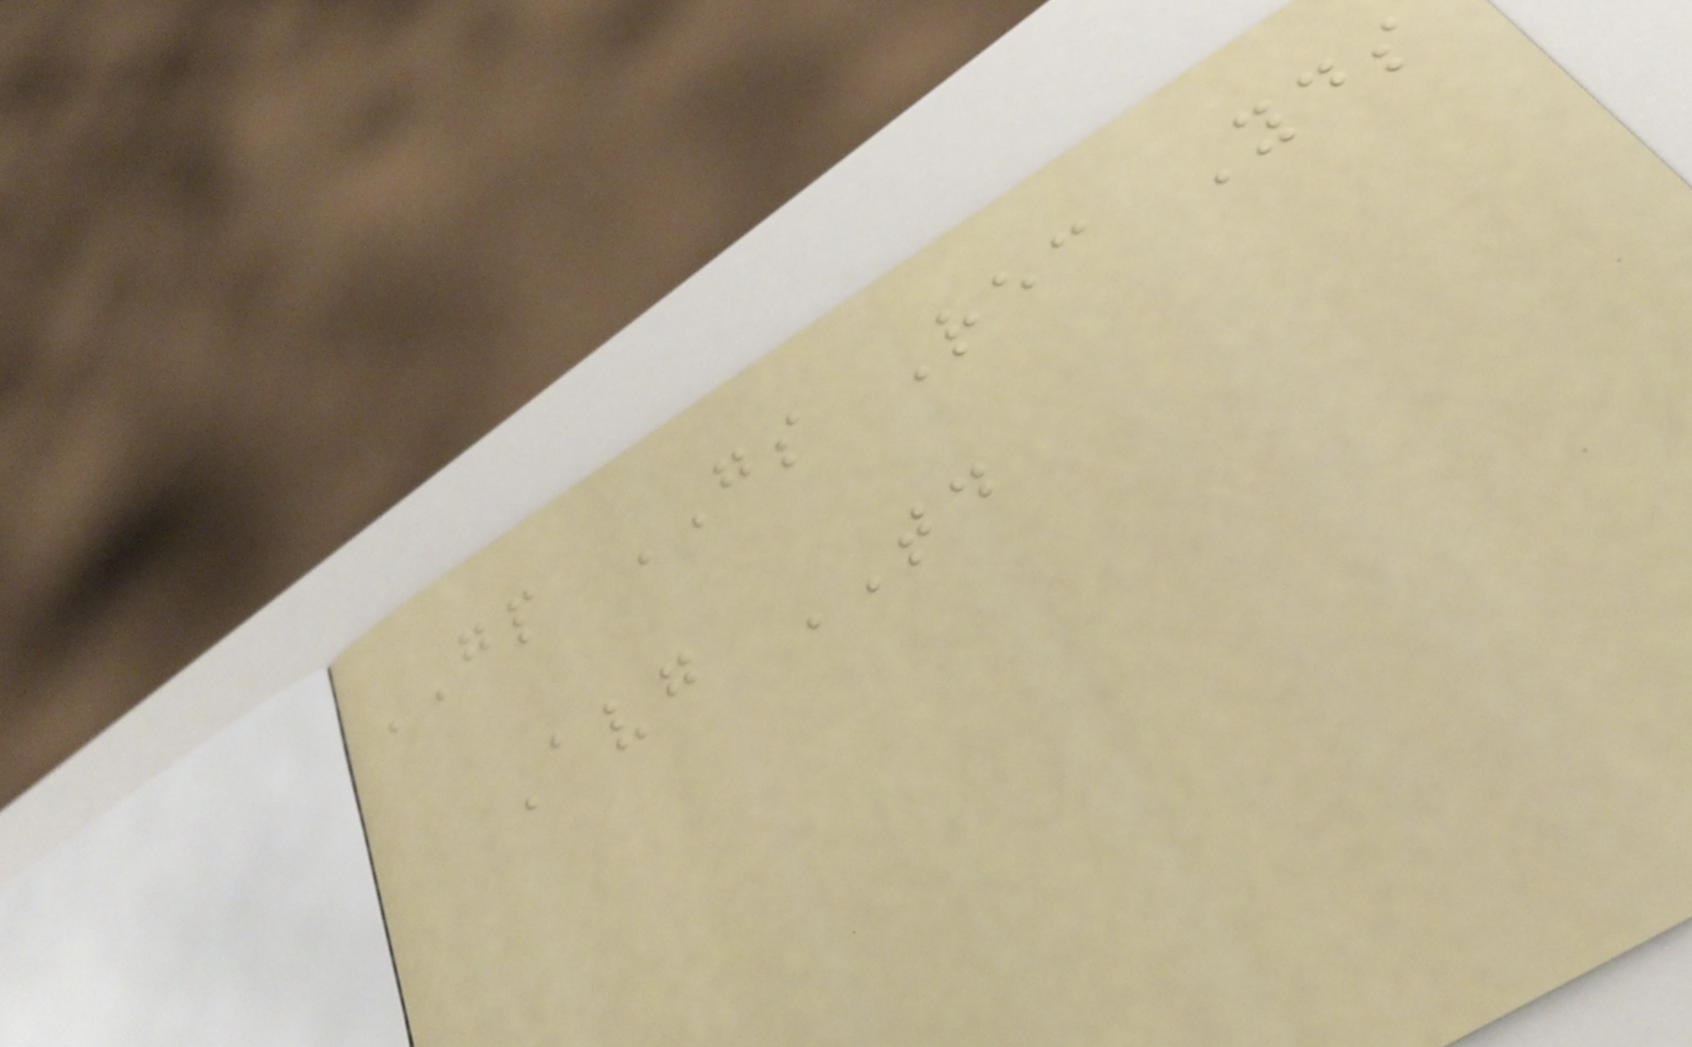GP GS Rec Yds
Avg TD
